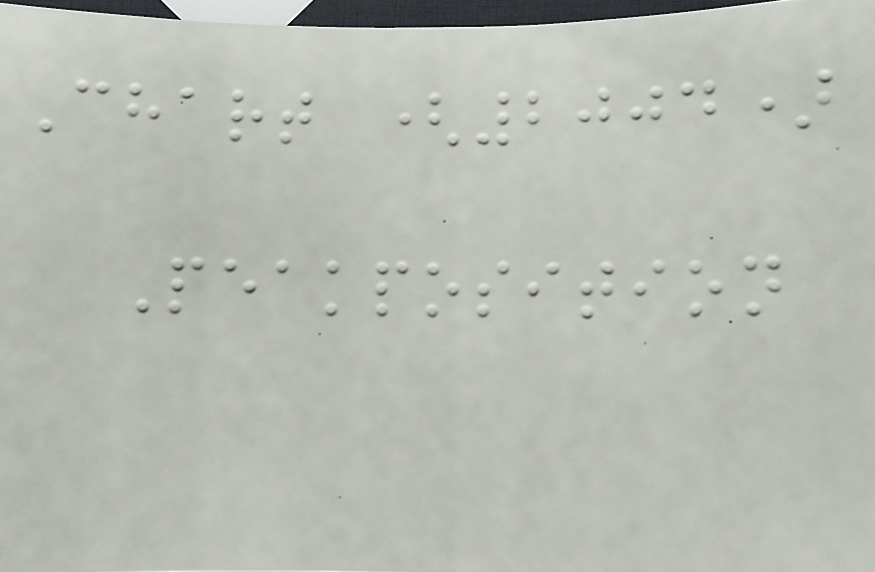Chart (2004)
Peakposition
